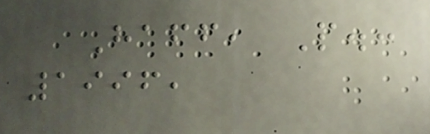Haff, P.:
1996,
